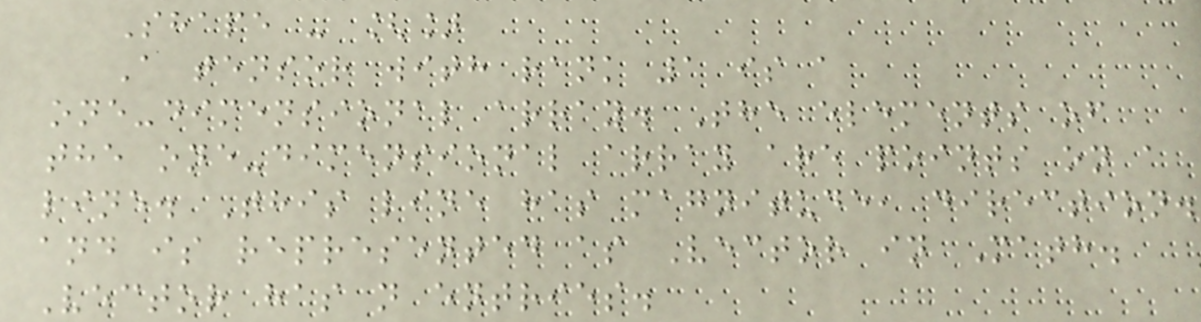Shape - []
A tensor with rank 1 is a
one-dimensional array. The elements of
the one-dimensional array are points on a
line. This line has magnitude, direction.
and is represented as Vector in Math.
Vector has n entries.
